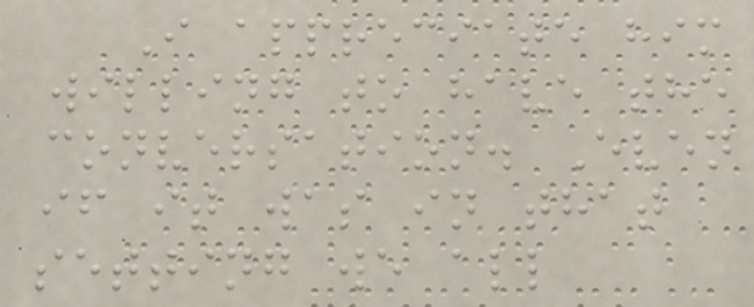I appreciate him
willing to have the
conversation. Even
if it was in that
setting we all
